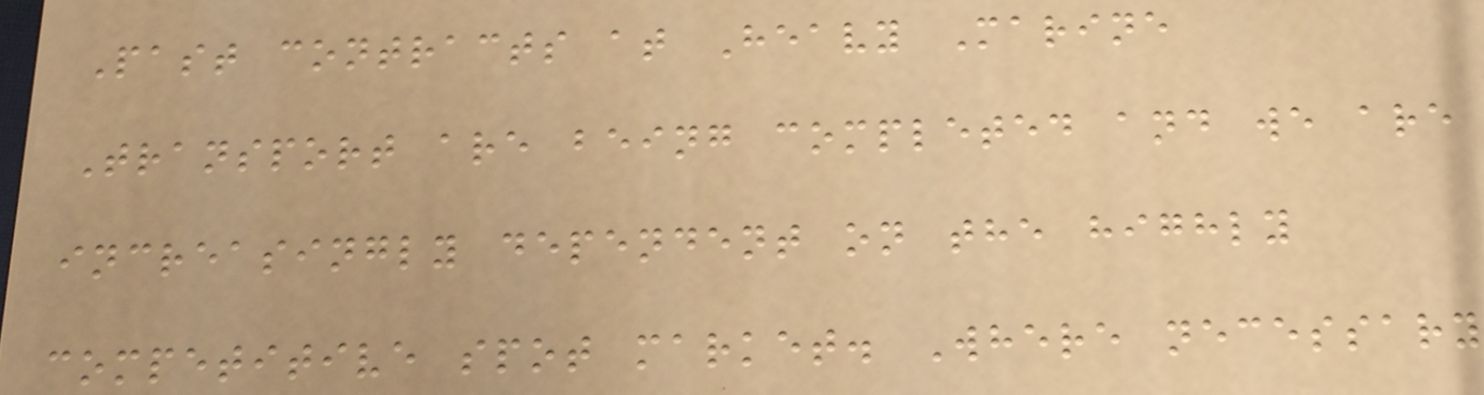Past contracts at Heavy Marine
Transport are being completed and we are
increasingly dependent on the highly
competitive spot market. Where necessary
